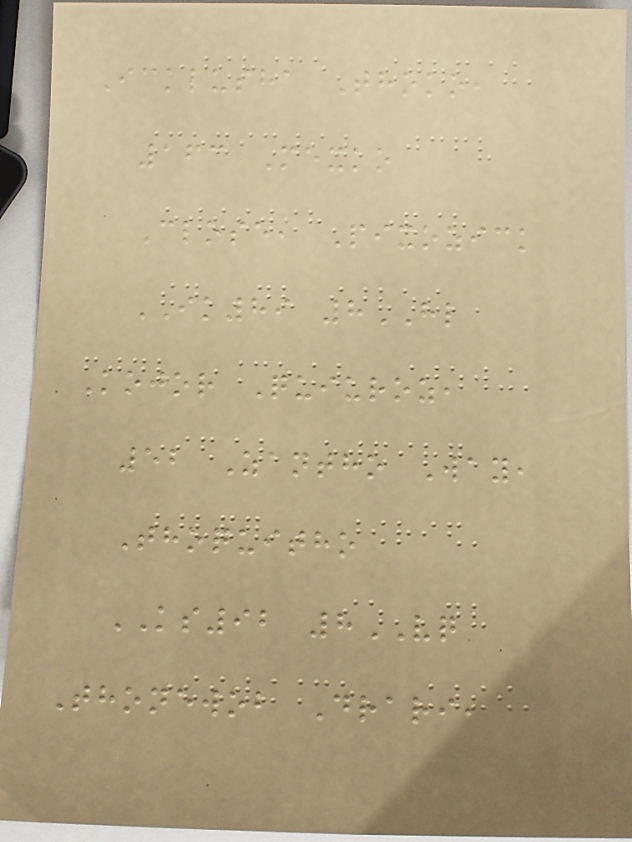Icklusha Thoko,
163 Mexko
Close, Pixozick
IK89 8HL
Kojor Quiuroz,
52 Zantho Way,
Thoquitho
KS92 8VQ
Thonewob Drari,
